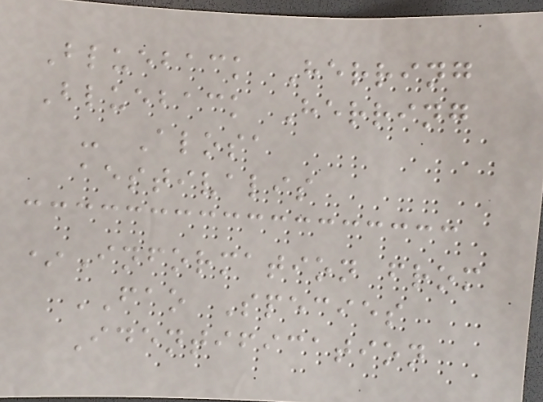Blueback Herring
Blueback Herring
- Alosa
aestivalis
*Information from
FAO Species
Identification
